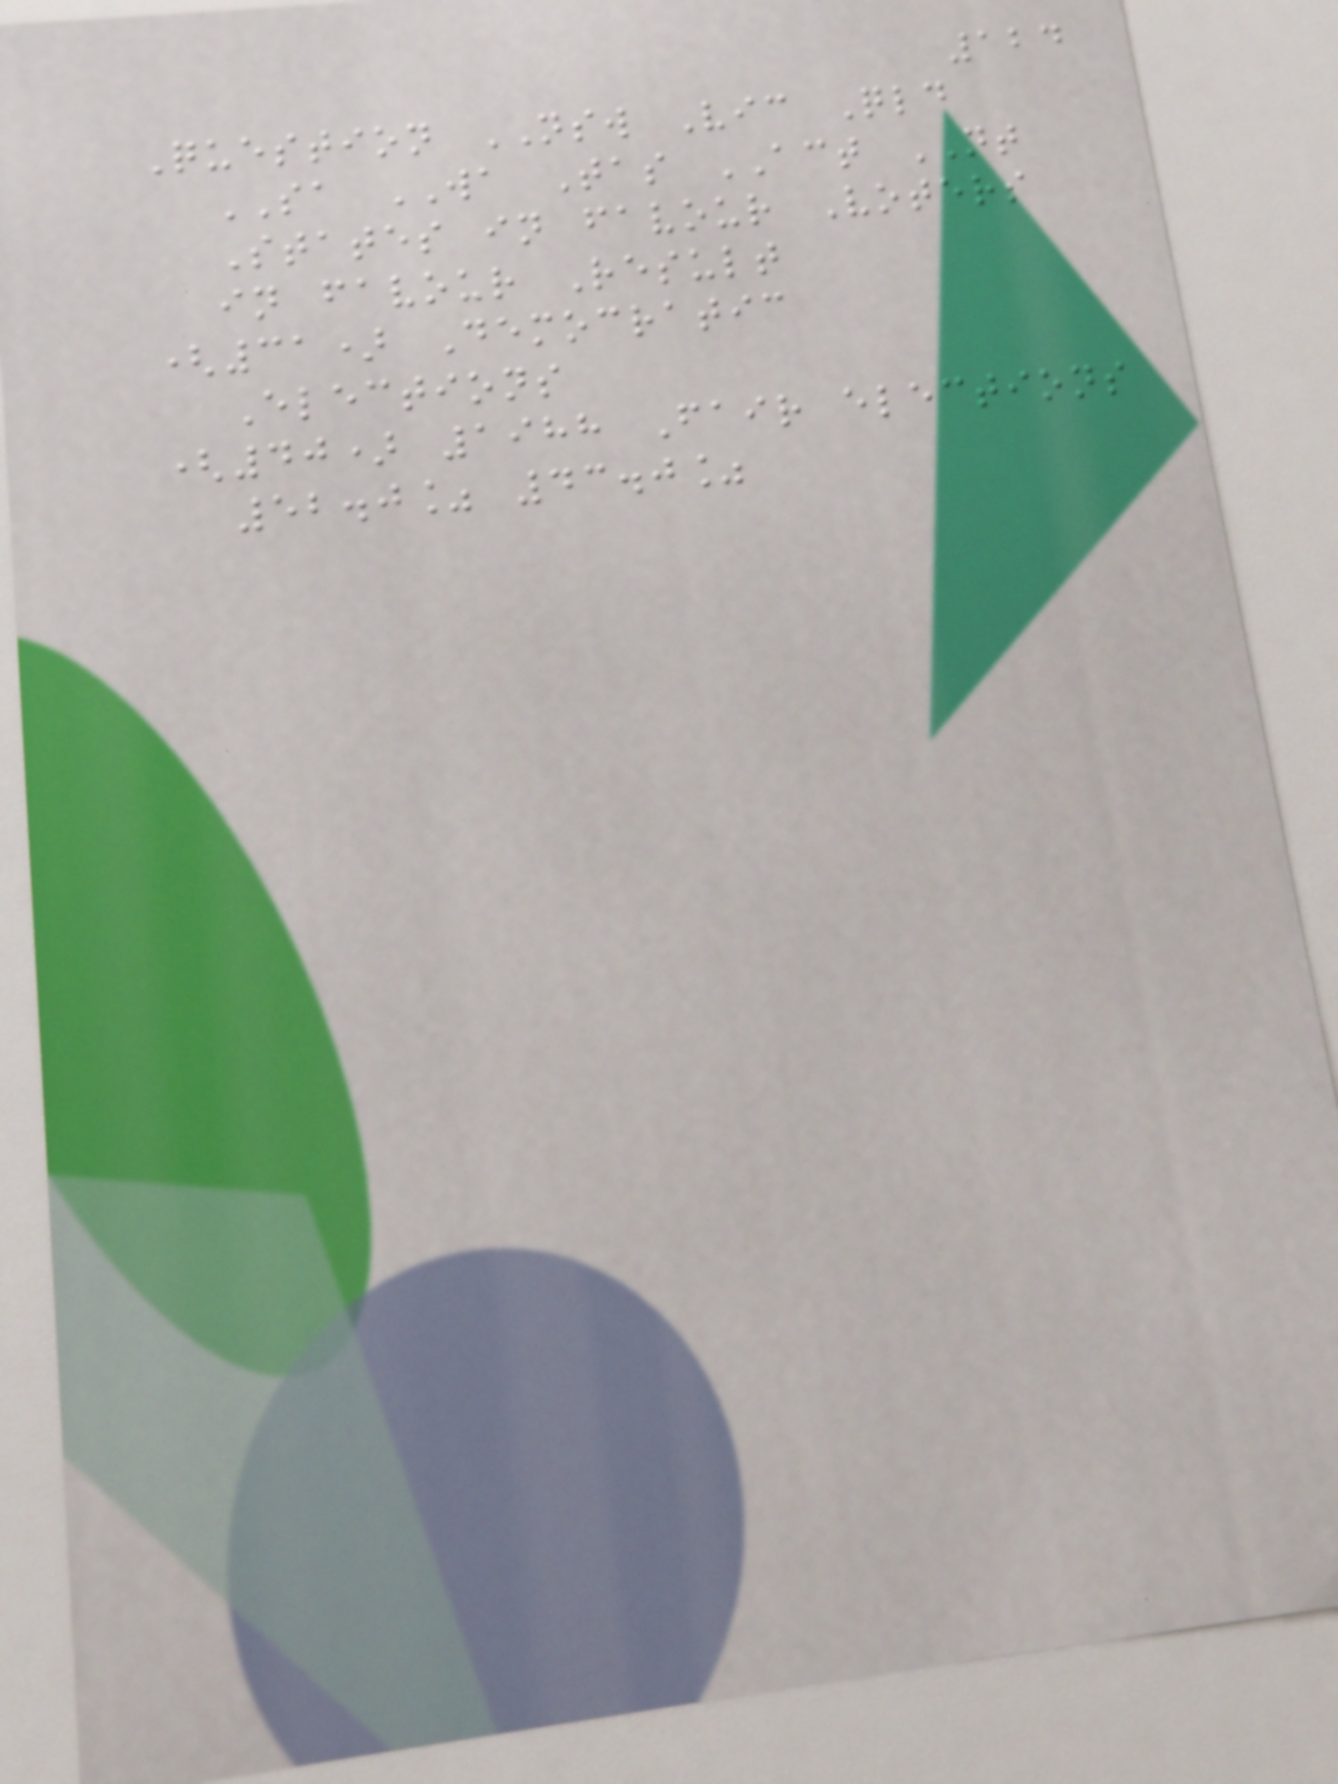124
Question NSW Vic Qld
SA WA Tas ACT NT
States in favour Voters
in favour Result
(31) Democratic
Elections
(40) 1988 Fair elections
52.0% 43.0%
